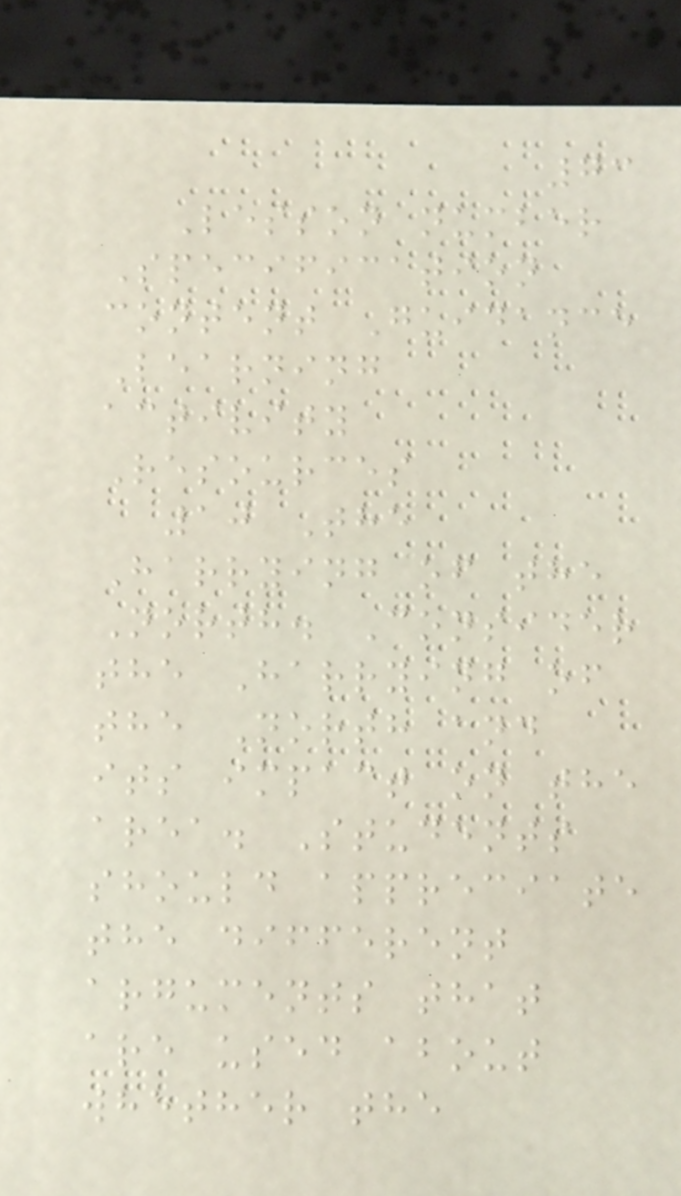73
Lesson number
Specification
content Guidance
Learning
activity
Resources
10 The
Harrying of the
North. Consider
the Harrying of
the North and
its impact on the
area. Students
should appreciate
the different
arguments that
are used about
whether the
